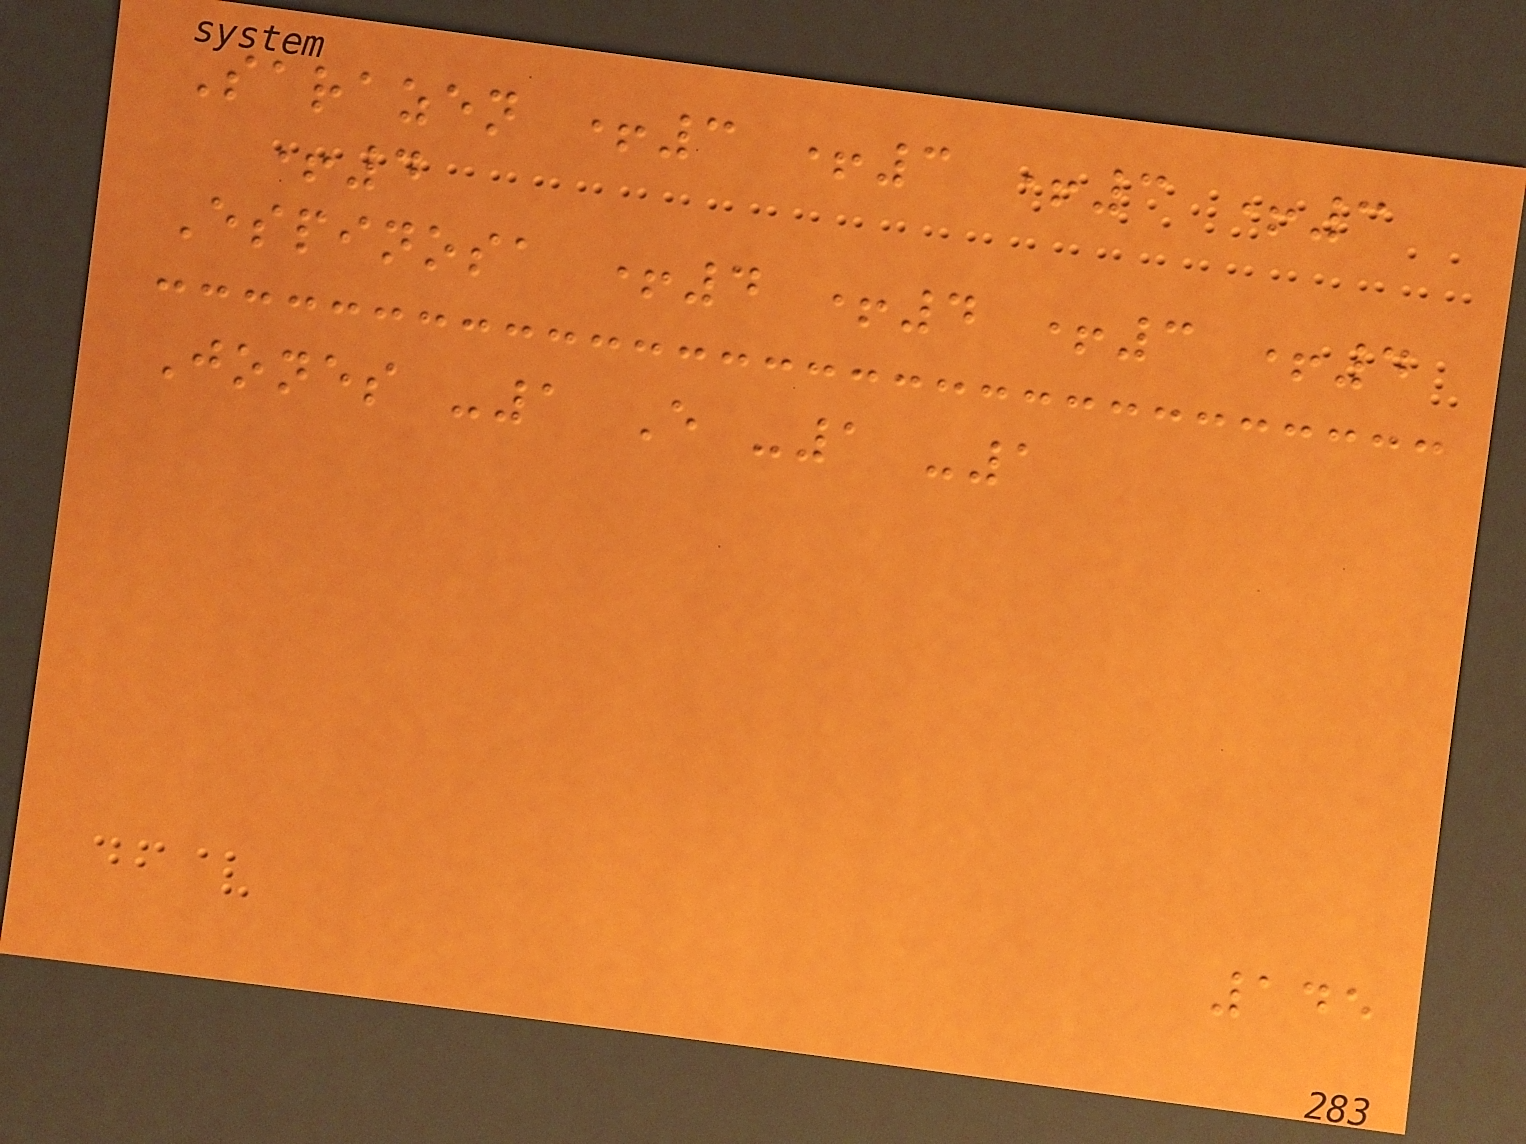Sarazen +3 +3 +3 +3
+4
Espinosa +4 +4 +3 +4
Jones -1 E -1 -1
145
